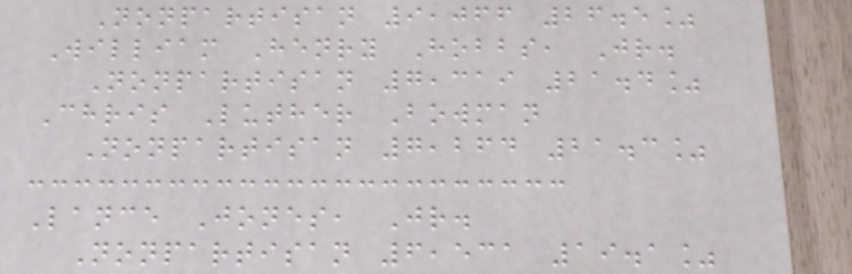Nonpartisan 9,066 26.5%
William Henry Hobbs, Jr.
Nonpartisan 7,319 21.4%
Chris Luther Bowman
Nonpartisan 7,264 21.3%
Lance Jones, Jr.
Nonpartisan 6,531 19.1%
